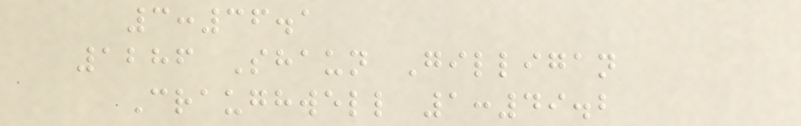3:36.1
1286 Shaun Gilligan
Craughwell 1:49.2
